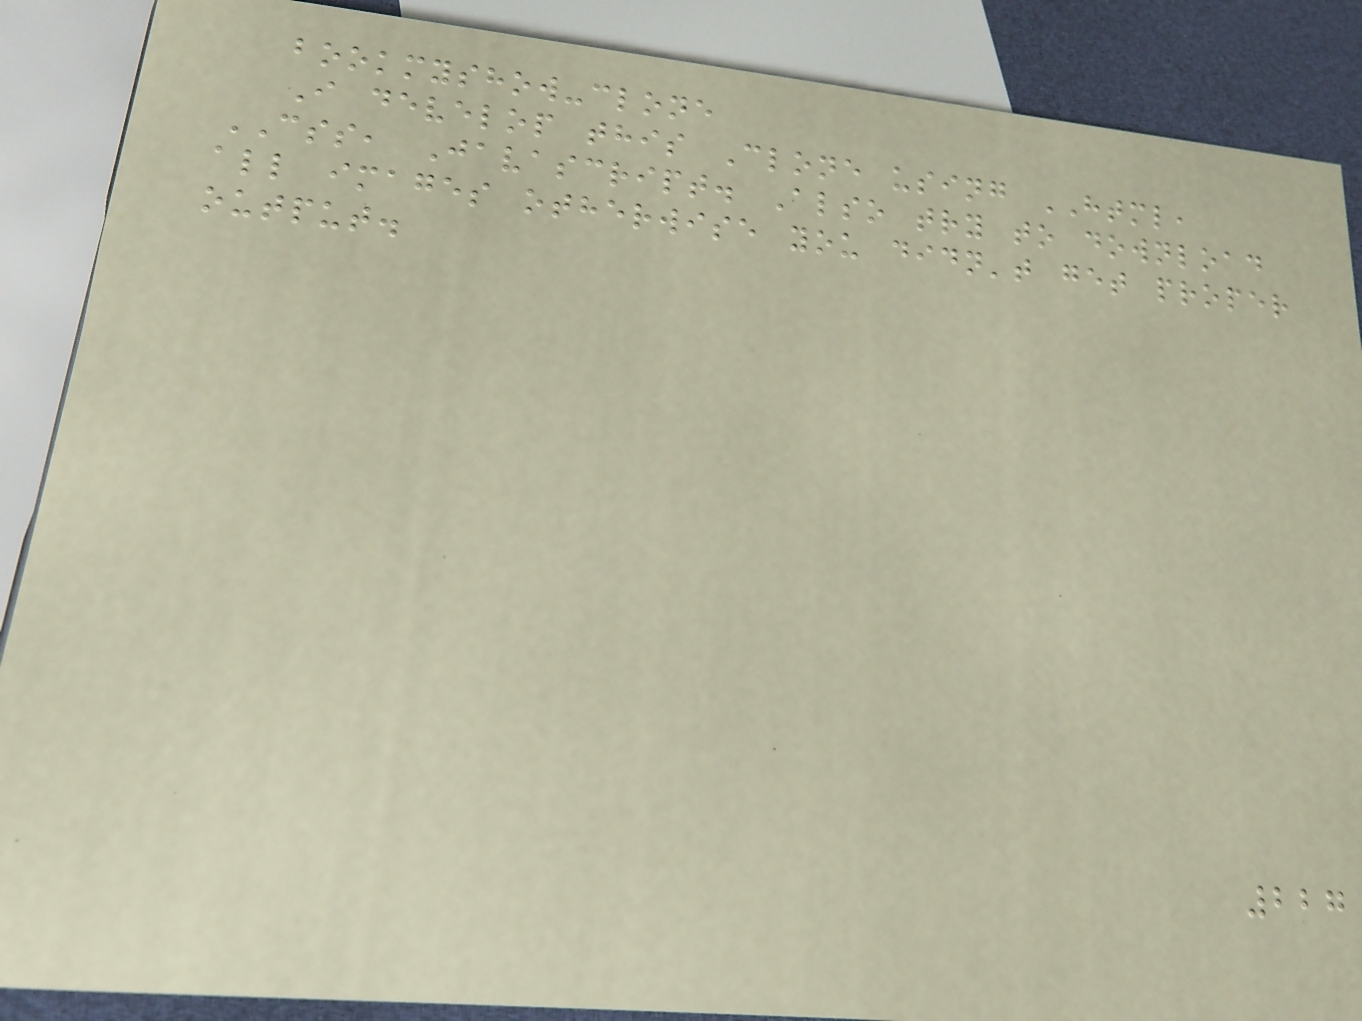bookmyshow-clone
I develop this Clone using HTML,
CSS, Javascript. Also try to download
all images otherwise you didn't get proper
output.
227
